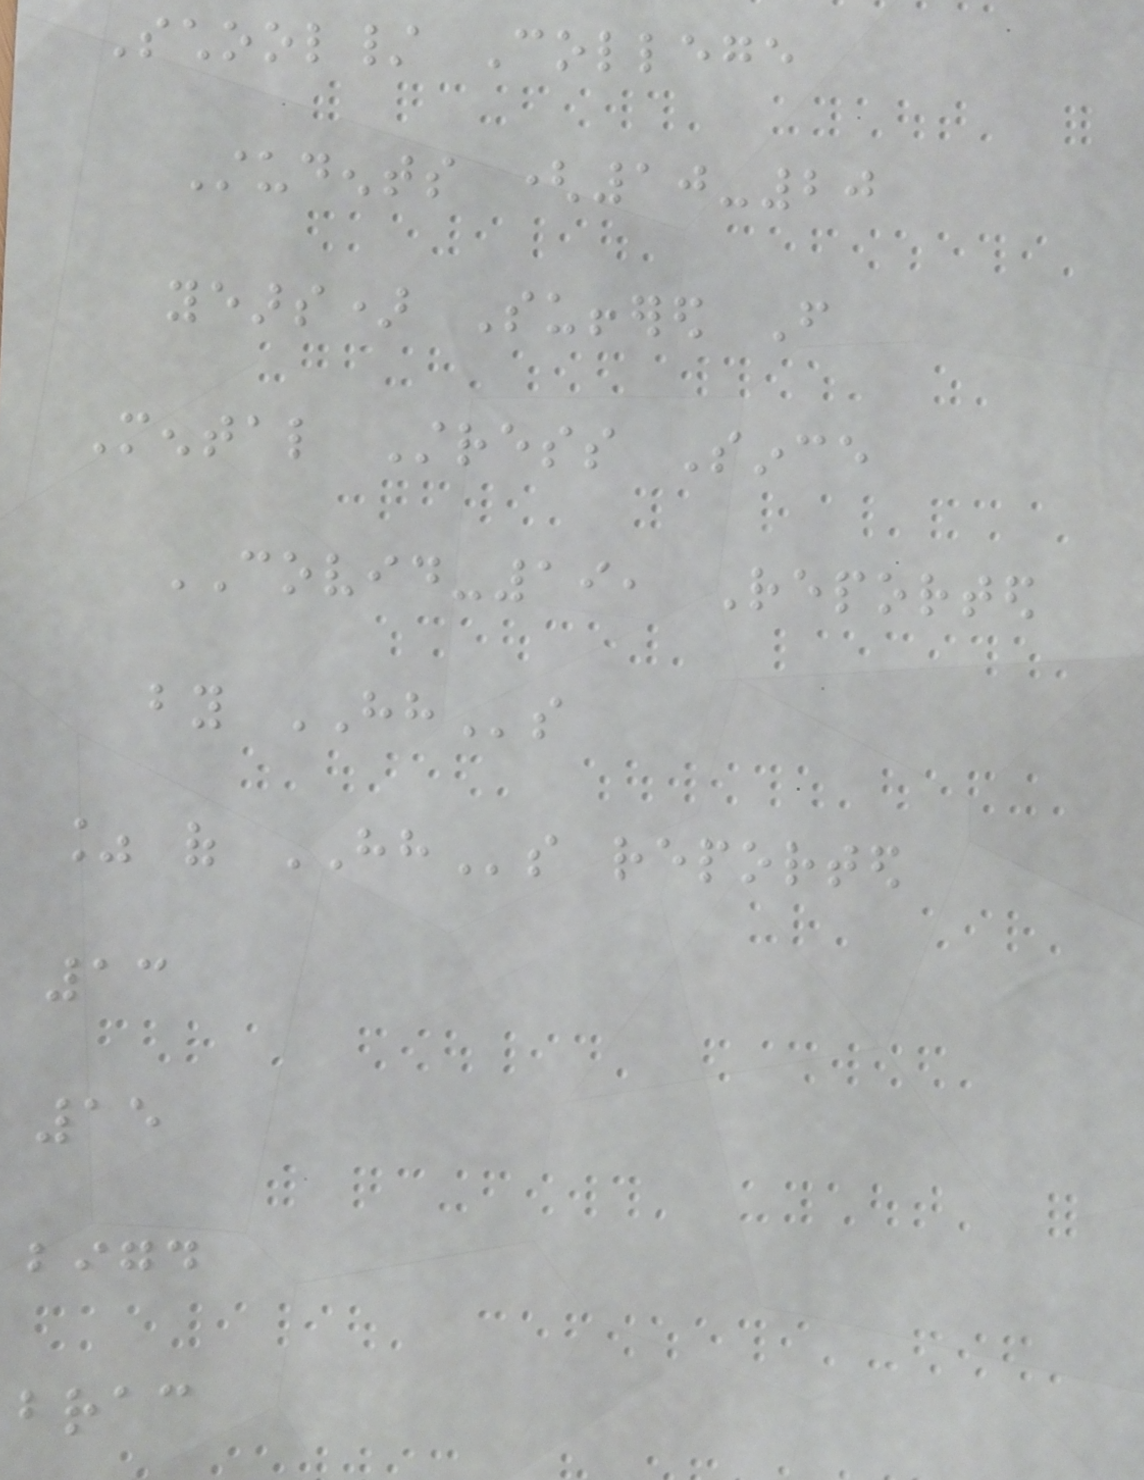School/ College
Students (10-20
years) Suffered From
Mental Stress Since
COVID-19, Reported
by HHs
% of HHs reported
13
15
bigd
brac
